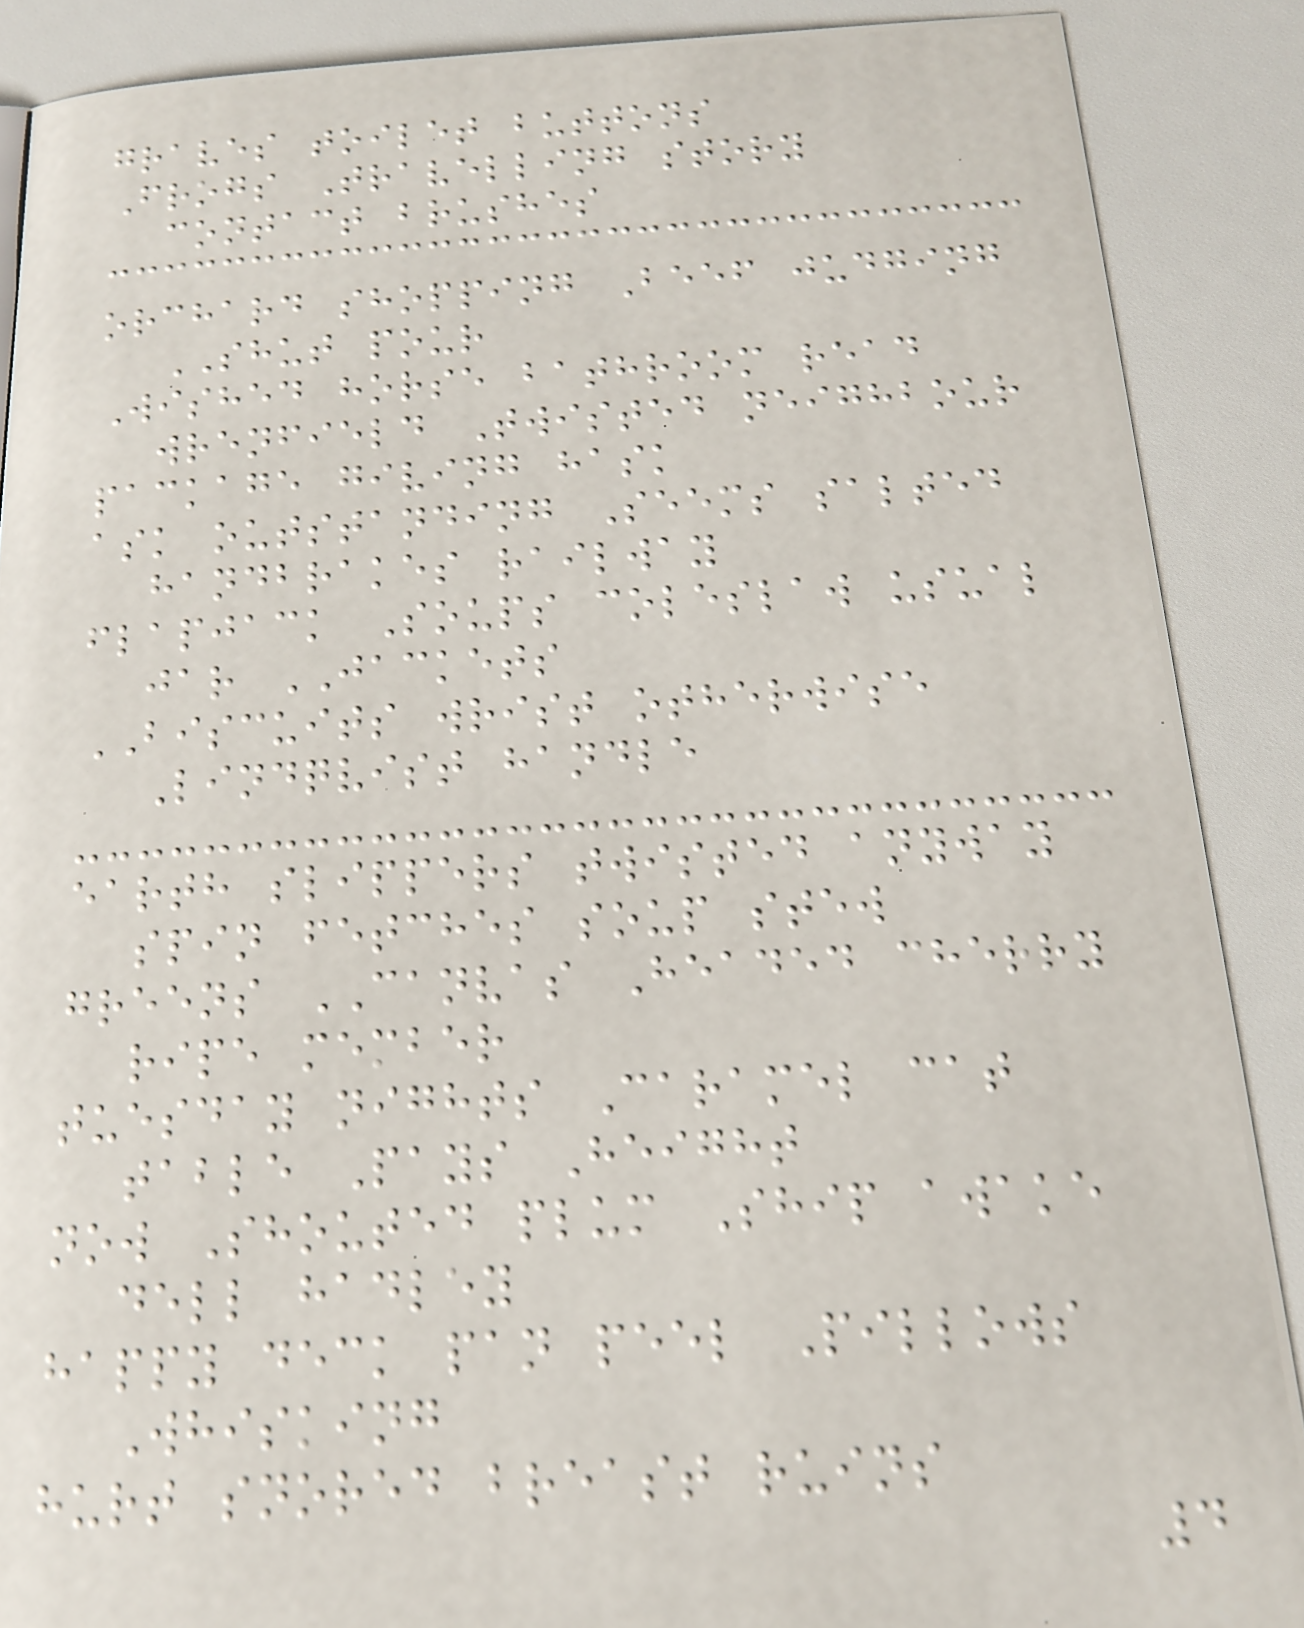graves toilet buttons
Frogs Travelling story
contact brushes
orchard shopping Beef judging
SHUT pour
Wished horse bathroom read
wrenfield Twisted neighbour
package giving hask
ask outstanding Seems salted
handbrakes railway
flapjack Soups coleslaw usual
jar JACKETS
BISCUITS wrist otherwise
Lindqvist handle
earth slippers twisted anyway
spin fetches soup stew
greens CANVAS Headed cherry
ripe member
tuesday nights Caramel cat
table Pays Height
now Shouted plum Ship awake
dell hadley
happy deck pan peel Pillows
Whisking
hurt snored breast ruins
4
